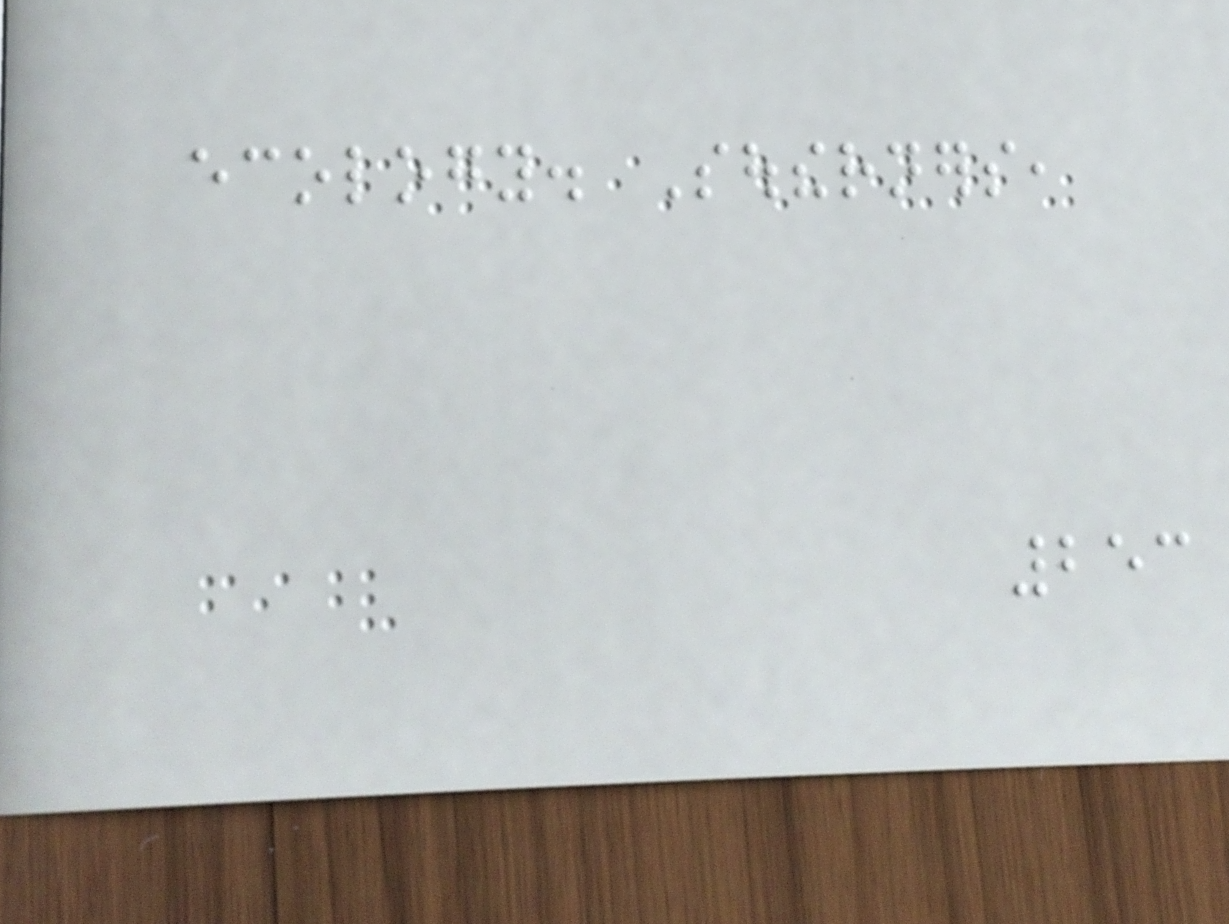ecology. Southerners,
253
